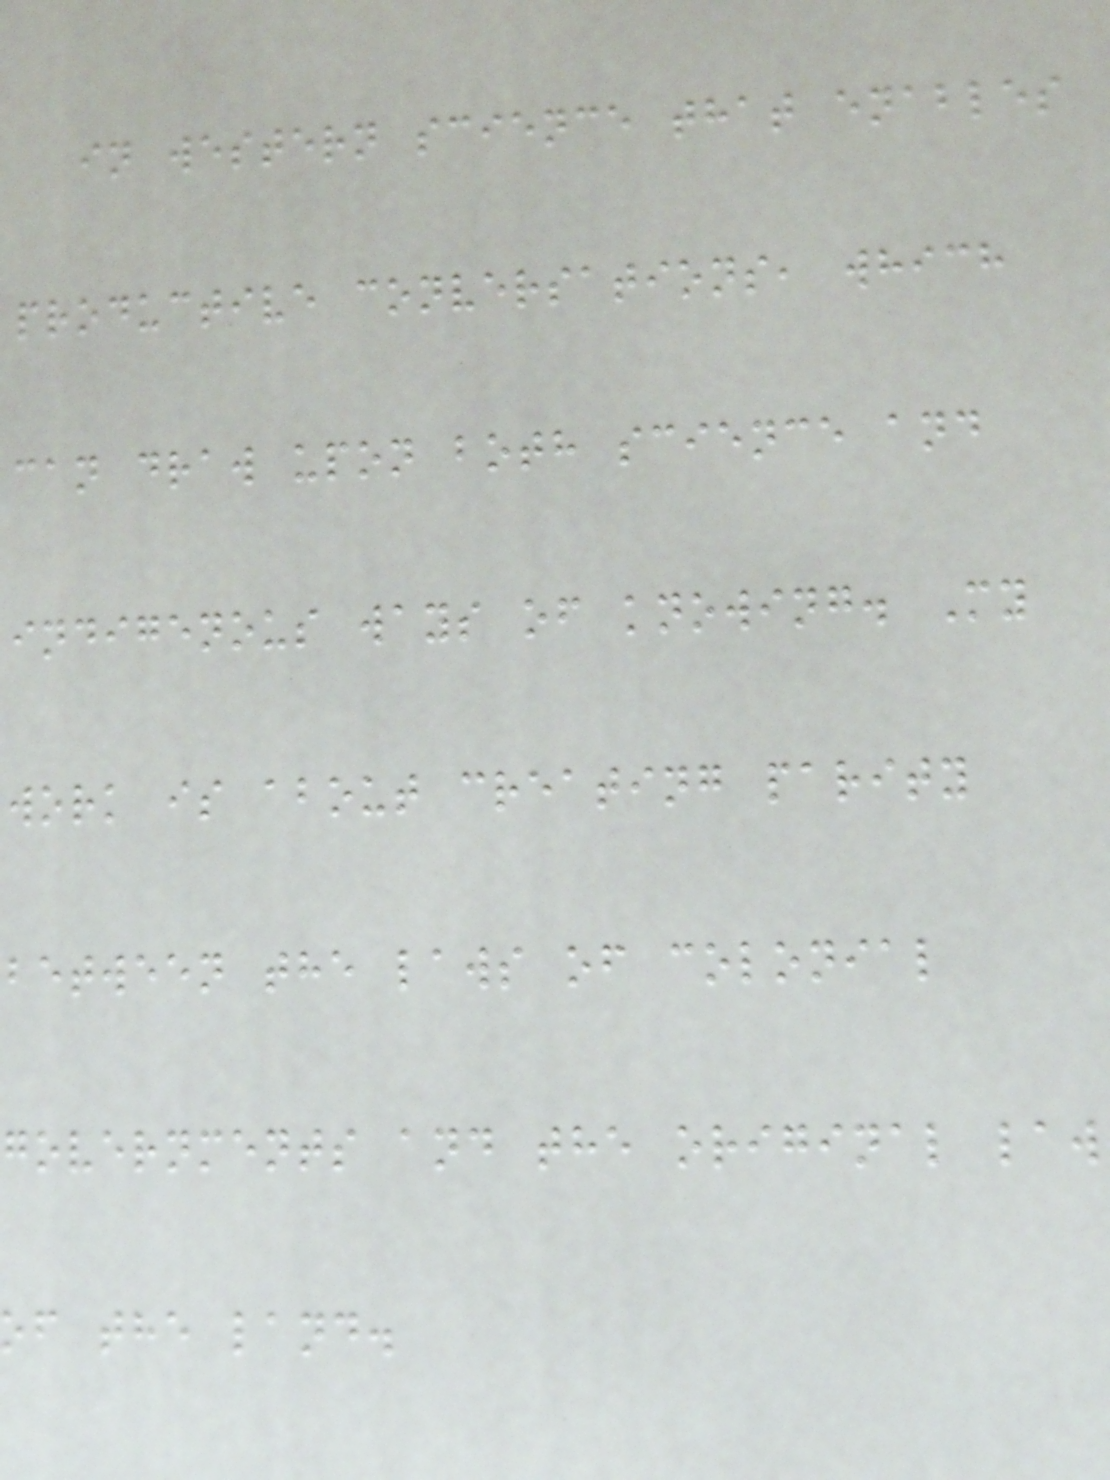in western science that enables
productive conversations, which
can draw upon both science and
indigenous ways of knowing. My
work is about creating parity
between the laws of colonial
governments and the original law
of the land.
